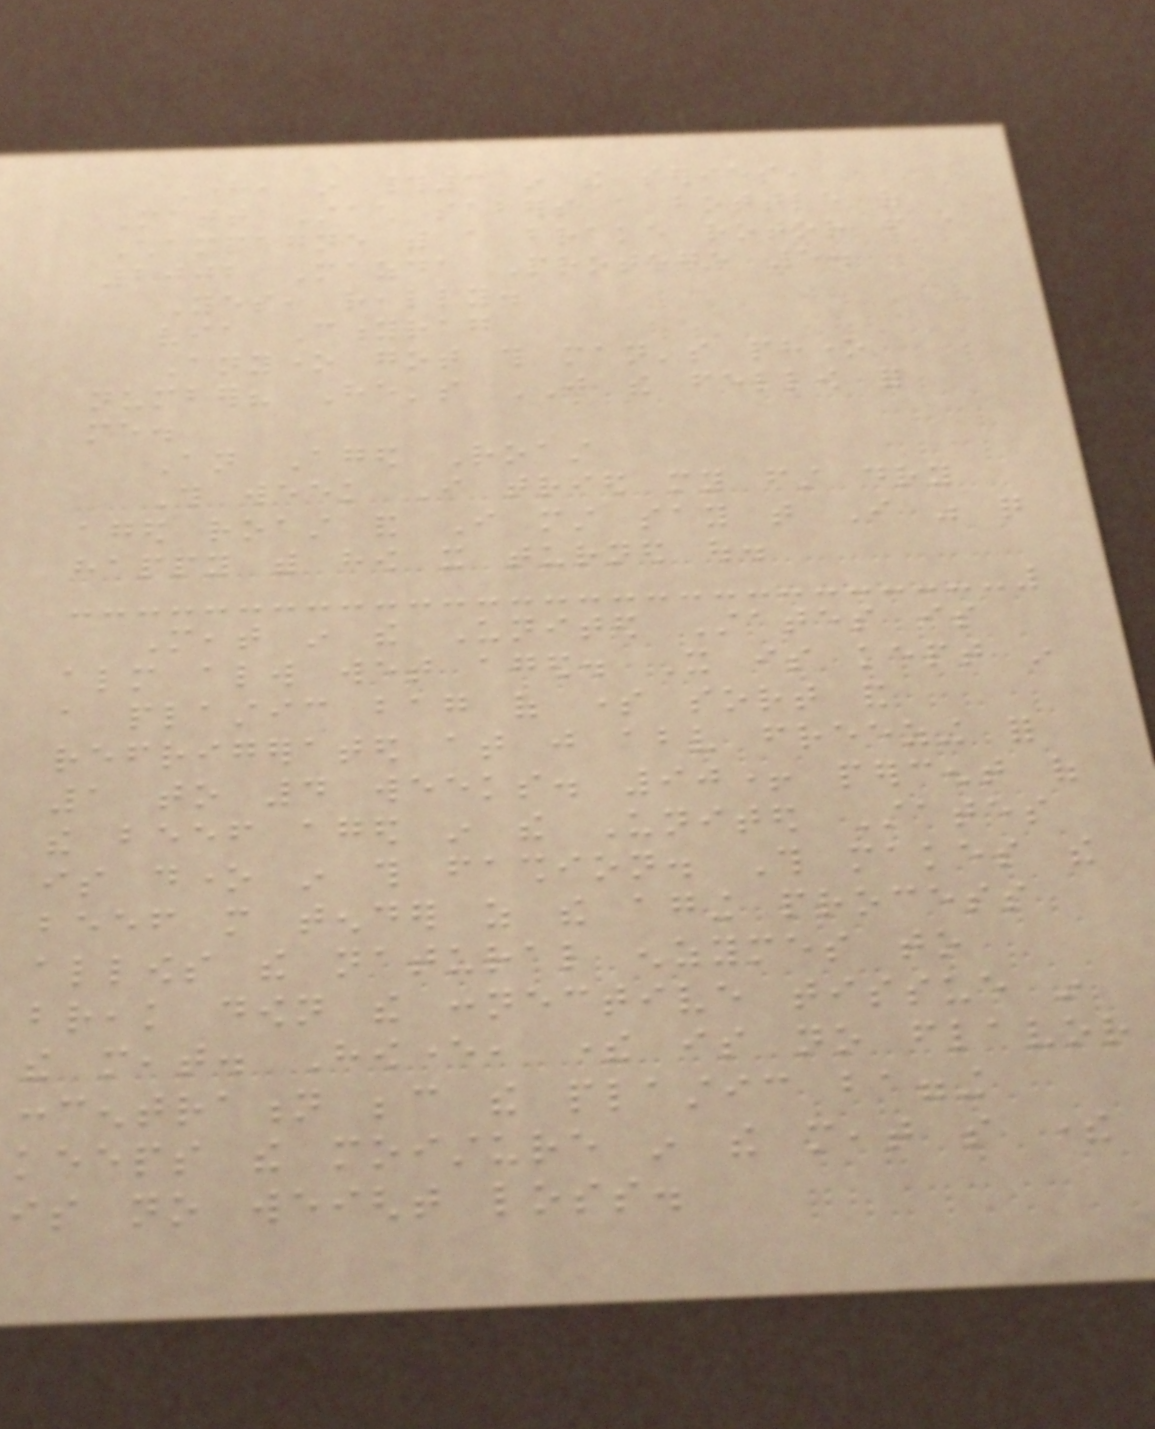Here, in #3 in the series,
Matt Stach sabers a bottle of
Champagne with a brake rotor from a
2002 Mazda Protege 5.
Yes, really.
via Cityrag
Anyone got this man's phone
number? He's JUST the fellow for
me.
An Aged Roast
This week I tried my first dry
aged roast and I must say that I was quite
happy with how it turned out.
Meat in the United States is
almost always wet aged. It is kept in
a plastic bag of some sort and
refrigerated at just above freezing for
1 to 4 weeks. 90+ percent of
the beef aged in the United States
is done in this fashion. This makes the
beef more tender as the aging process
allows the natural enzymes to
break down the connective tissue in
the meat. However, there is no flavor
concentration because the plastic bagging
keeps the moisture in the meat so there
is no weight loss.
